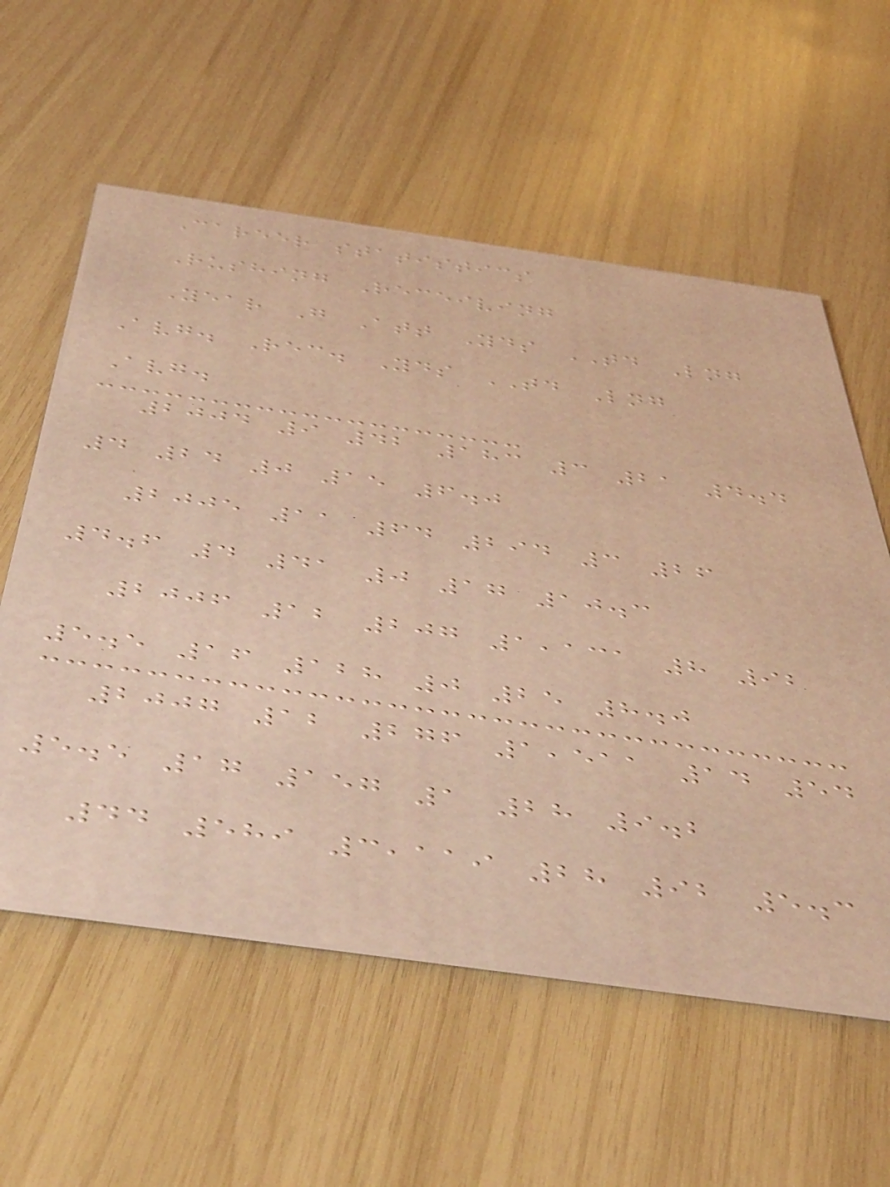Career statistics
Rushing Receiving
Year G Att Yds TD Lng
Avg. Rec. Yds TD Lng
Avg.
2004 9 42 183 3 21 4.4
4 24 0 15 6.0
2005 11 64 294 3 26
4.6 4 41 0 17 10.3
2006 12 207 1,131 8 92
5.5 16 128 0 25 8.0
2007 12 276 1,511 14 54
5.5 17 157 1 28 9.2
44 589 3,119 28 92 5.3
